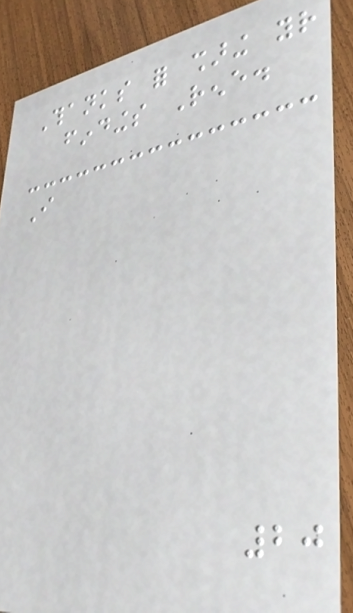Thanks for sharing your
findings Rene.
I
20
